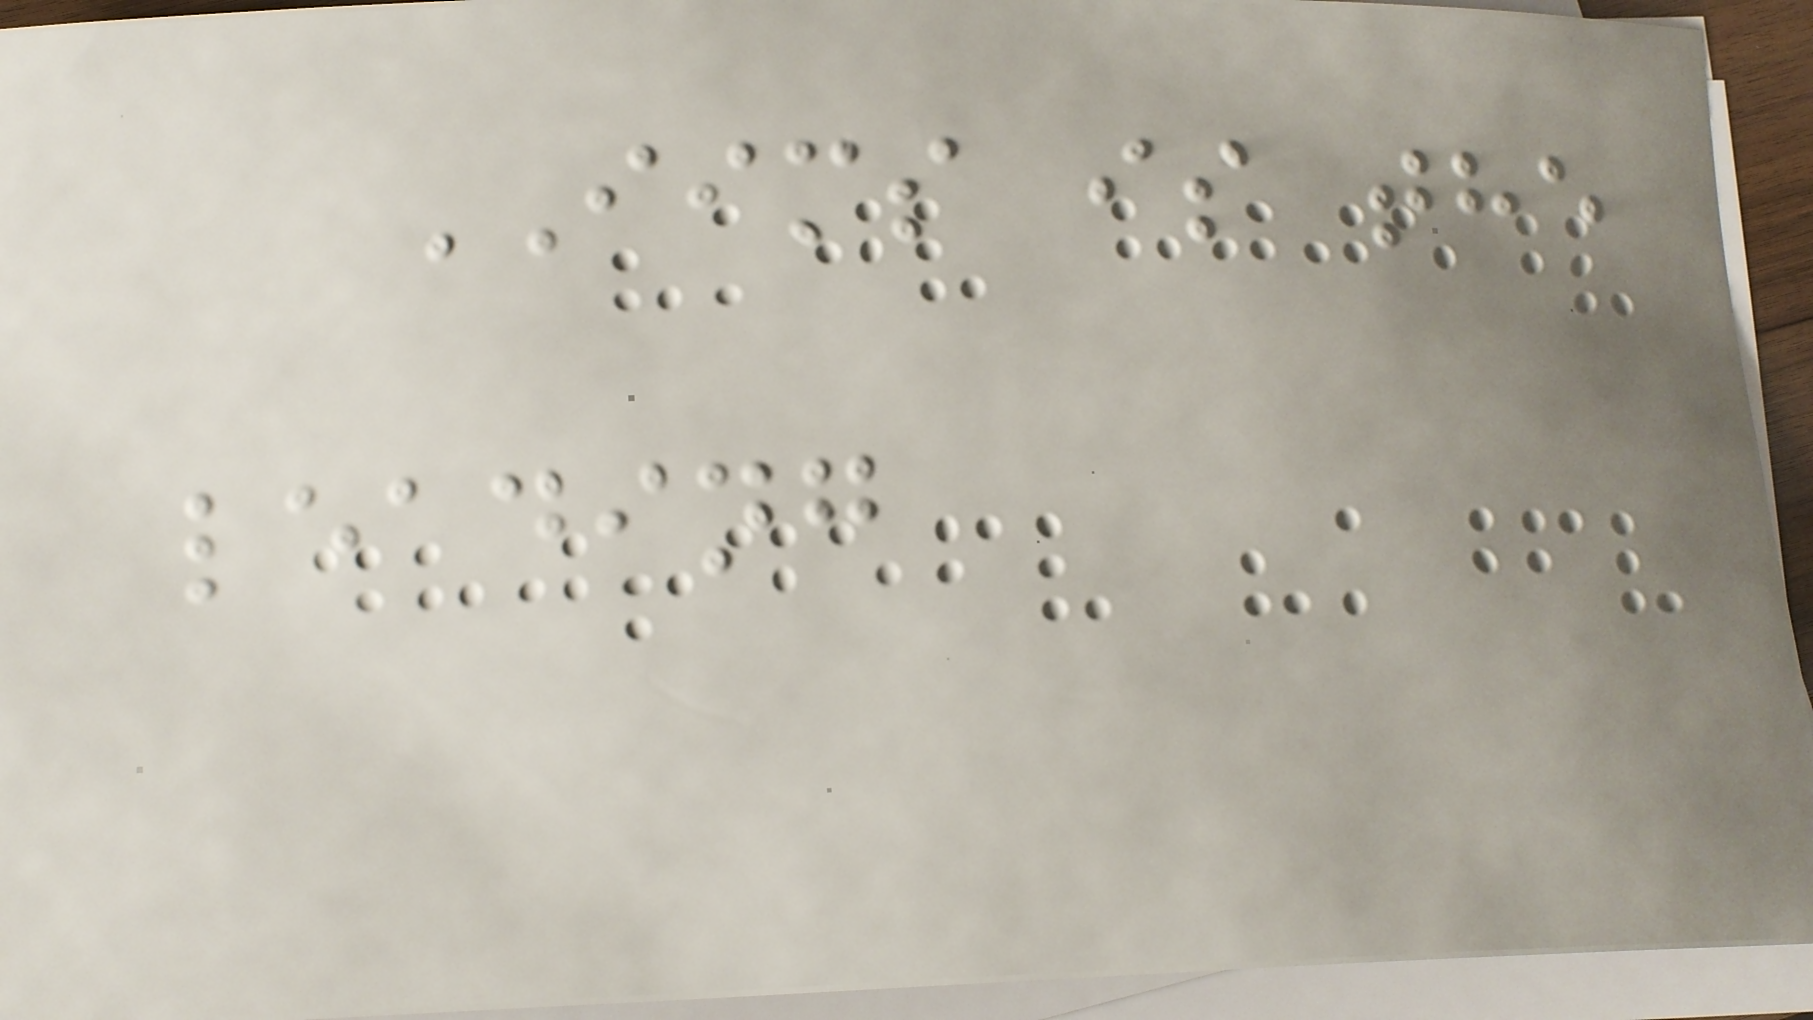IIMS is the
leading
